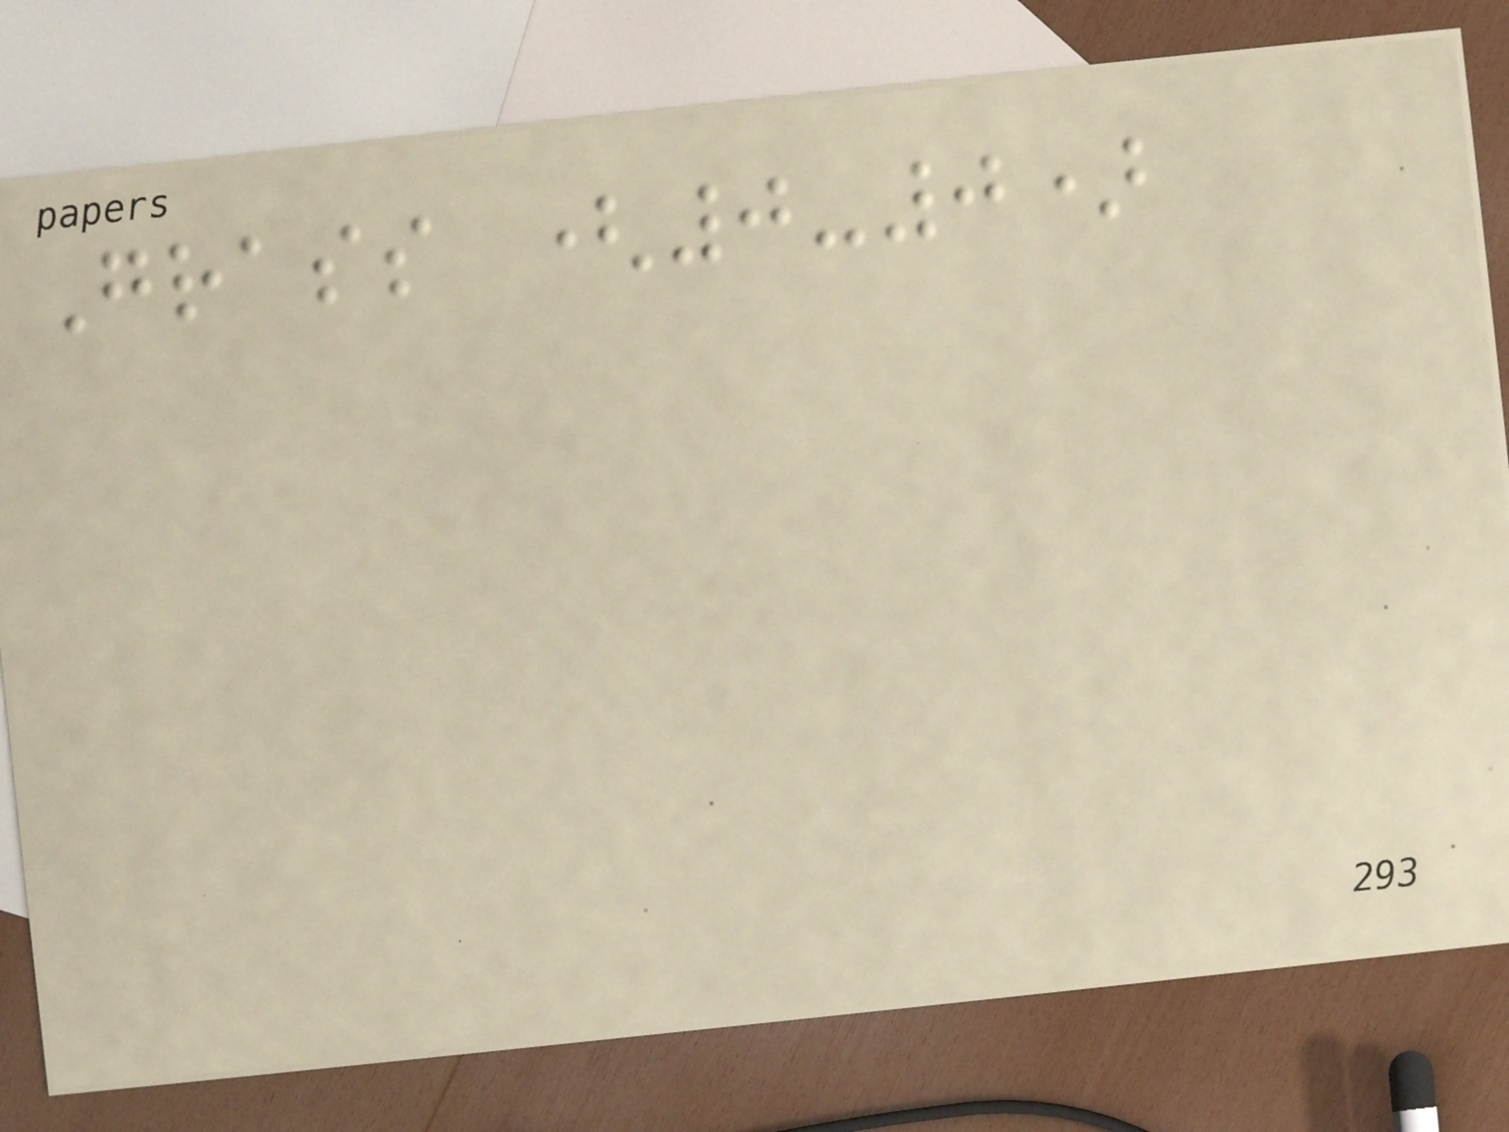Grass (0-0)
